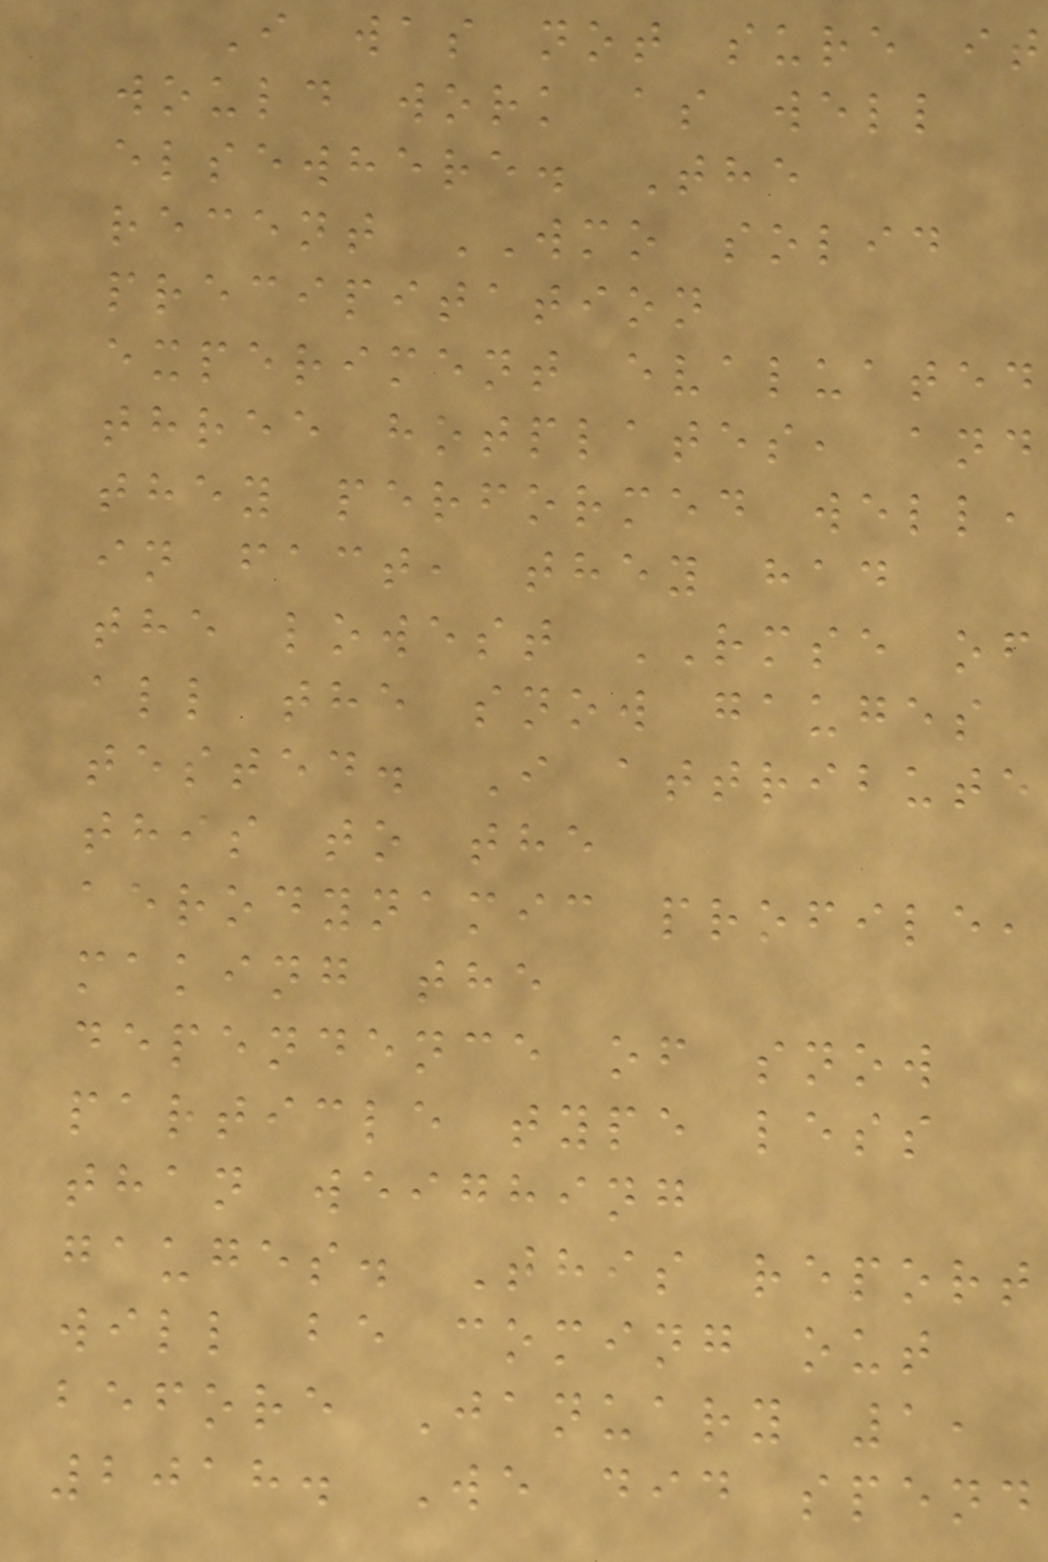I was not sure it
would work as well
elsewhere. The
recent WMO solid
precipitation
experiment evaluated
three hotplates, and
they performed well,
in fact, they had
the lowest RMSE of
all the snow gauges
tested. I attribute
this to the
aerodynamic profile,
making the
dependence of snow
particle type less
than weighing
gauges. This report
will be coming out
before January 1,
2018. We did spend
